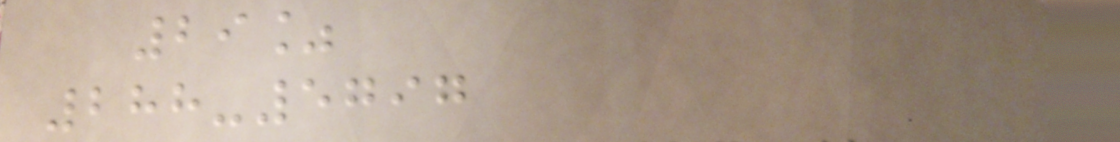29%
288-5797
